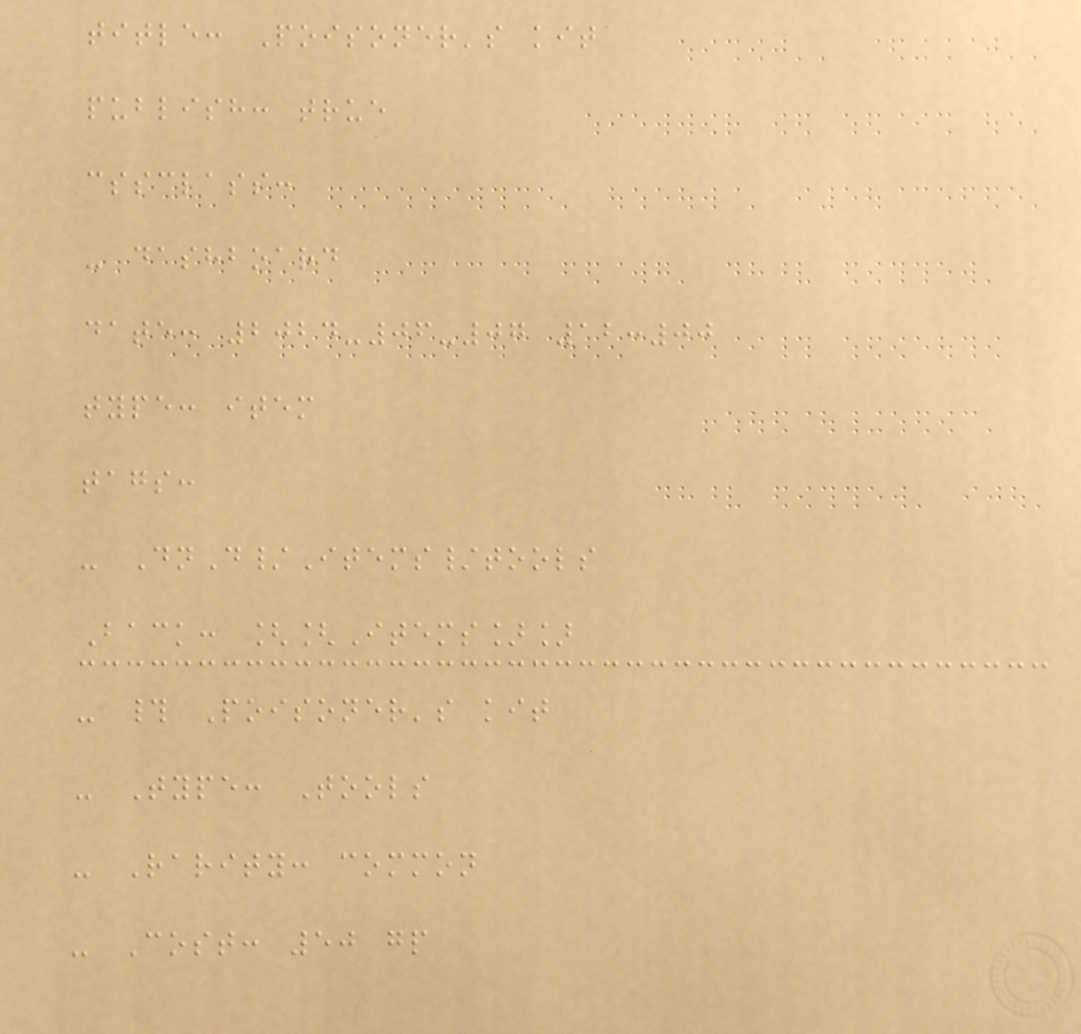title: Poisoner's kit
publish: true
cssclass:
- dashboard
date: 2024-06-07 12:00
type: item
tags:
- DnD/Items/tools
Back: [[Items]]
- # Poisoner's kit
- Type: Tools
- Rarity: common
- Cost: 50 gp
